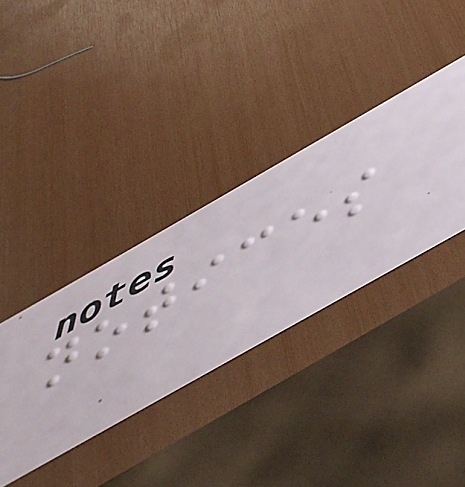notices
